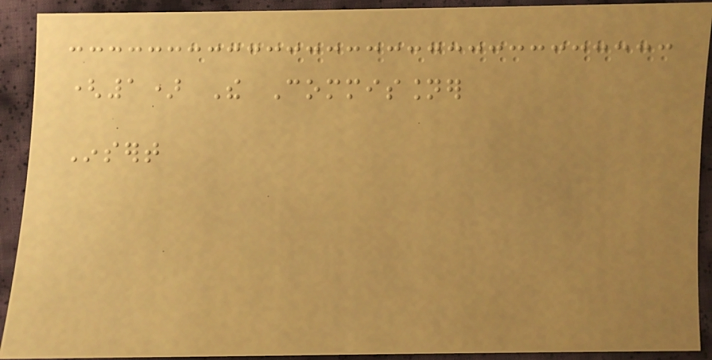(1) The Commissioner
Insert
